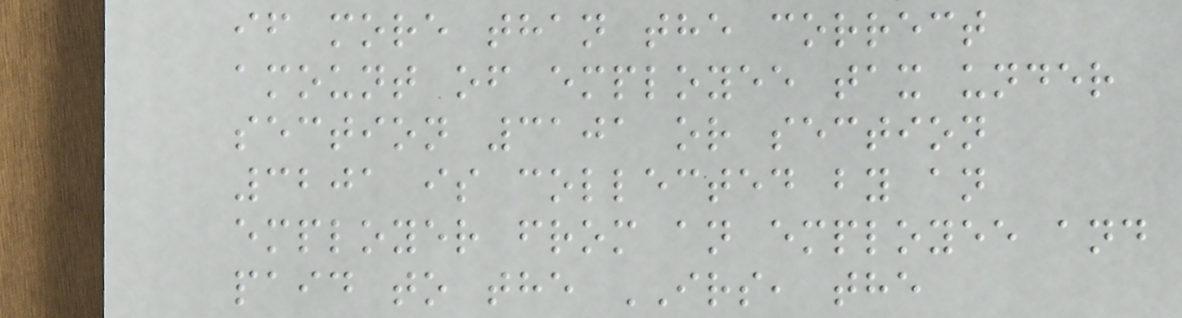if more than the correct
amount of employee tax under
section 3101 or section
3201 is collected by an
employer from an employee and
paid to the IRS, the
